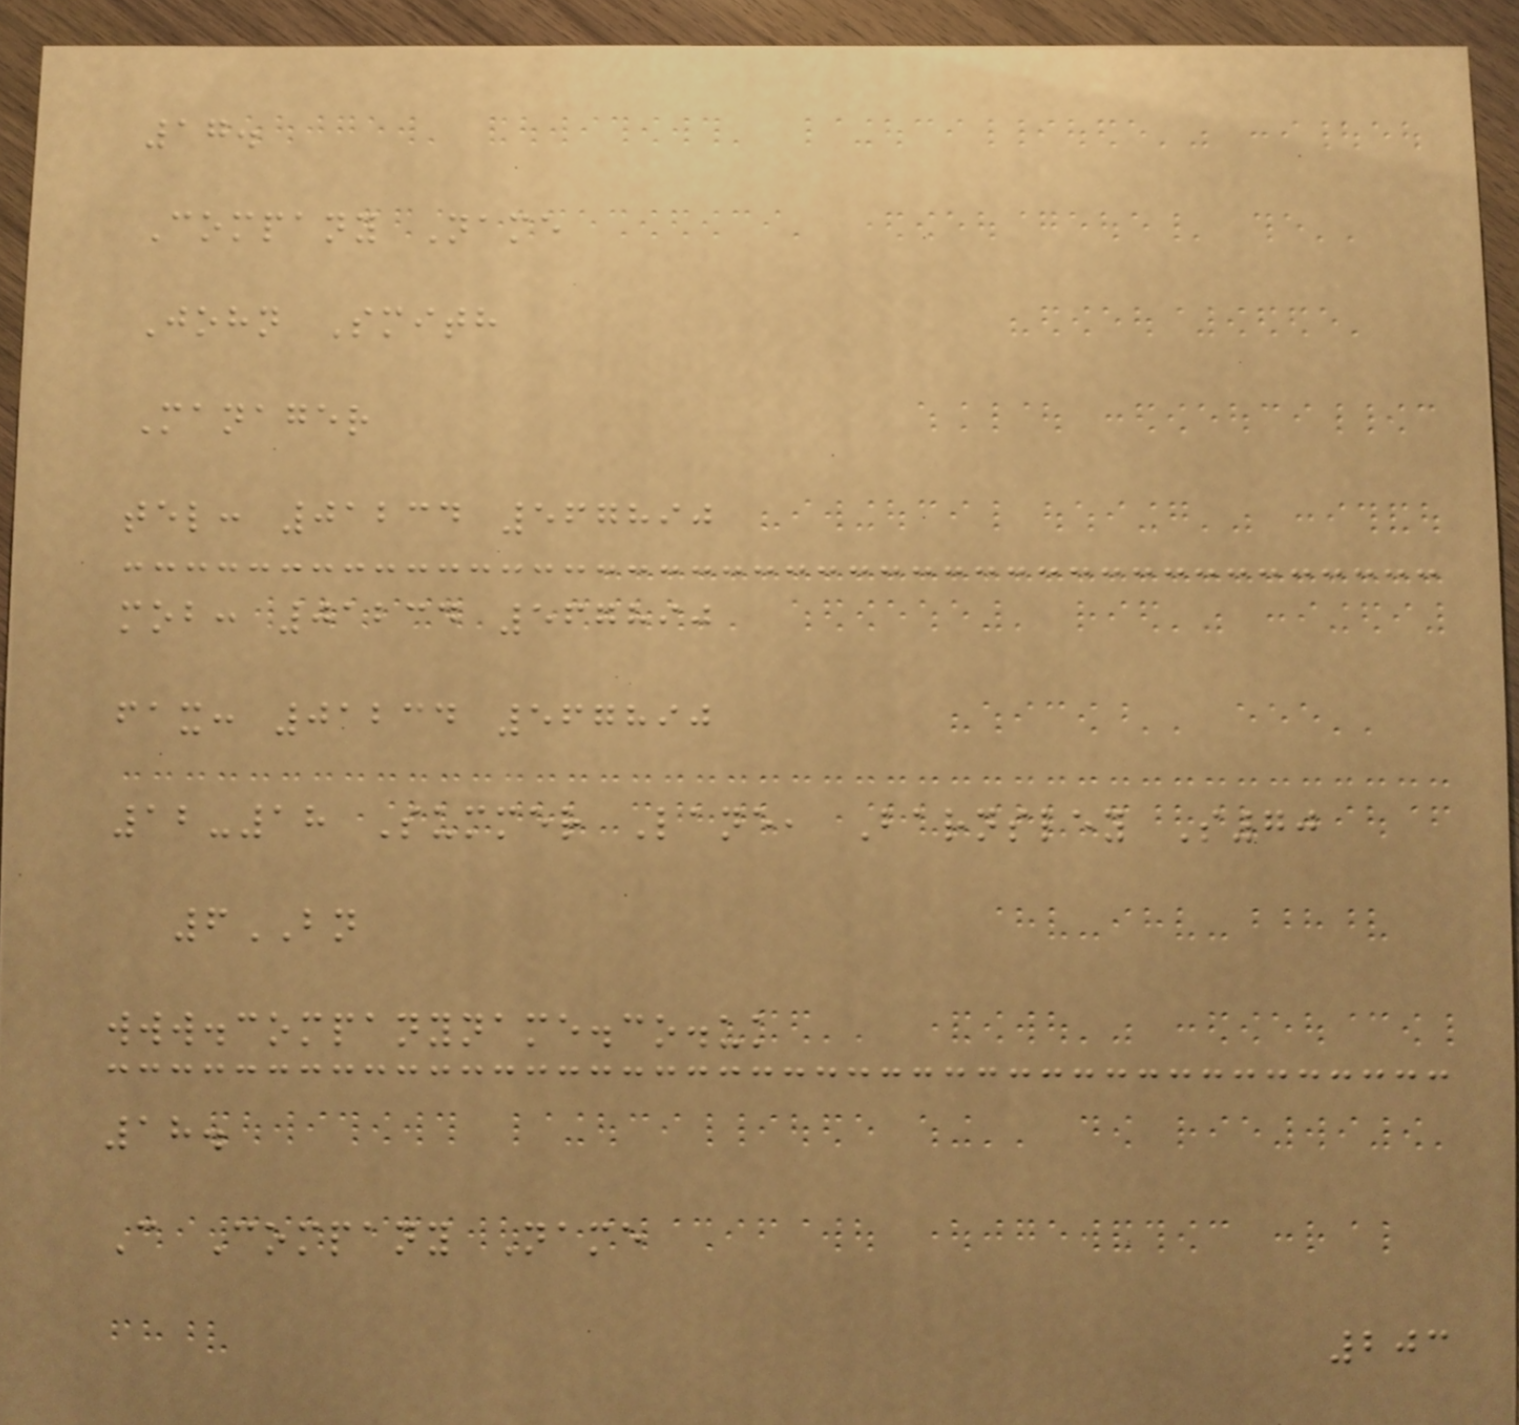17.
Company Name
John Smith
Manager
tel: 01234 567890
mob: 01234 567890
fax: 01234 567890
12-18 Summer Lane, Barnsley S70
6BN
www.companyname.co.uk
18.
C Company Name
203
